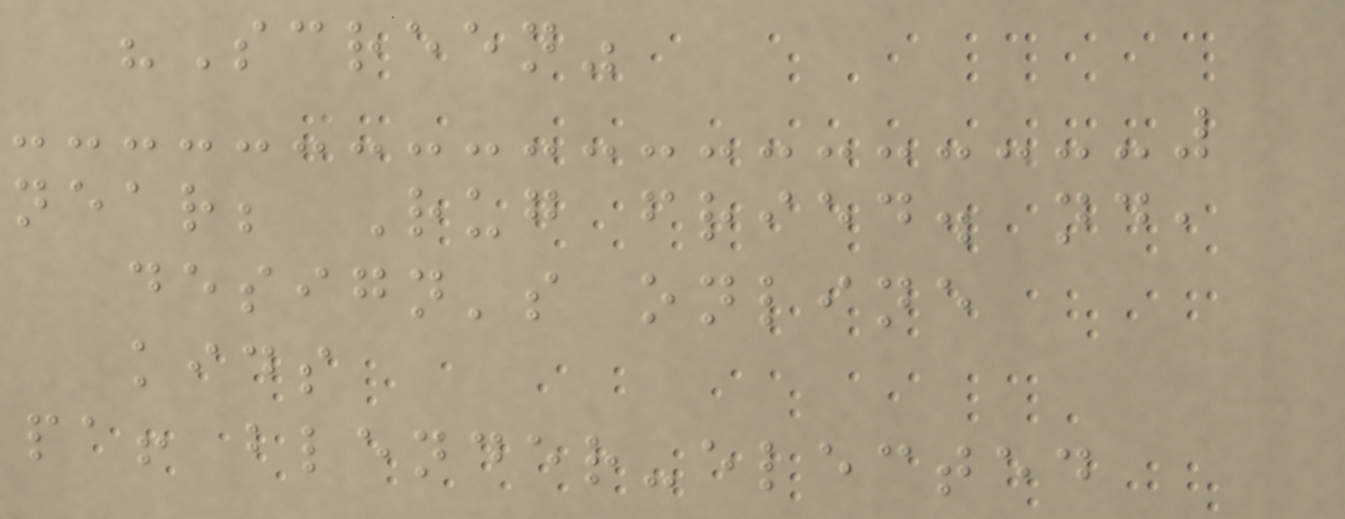"Screen"
near; Rug fried. nd,
design's online
kids
pa! blender-elected
